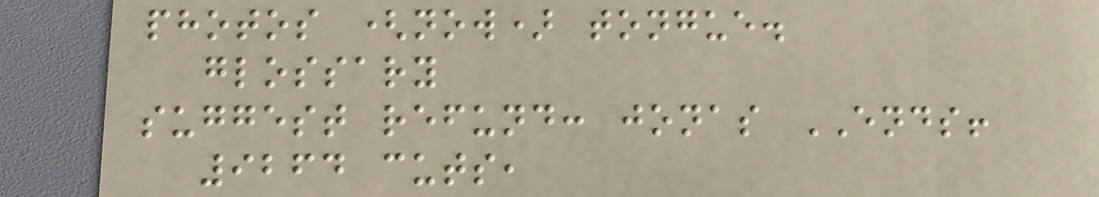photos (now) tongue.
glossary
suggest refund: jonas ENDS!
9264 cuts,
